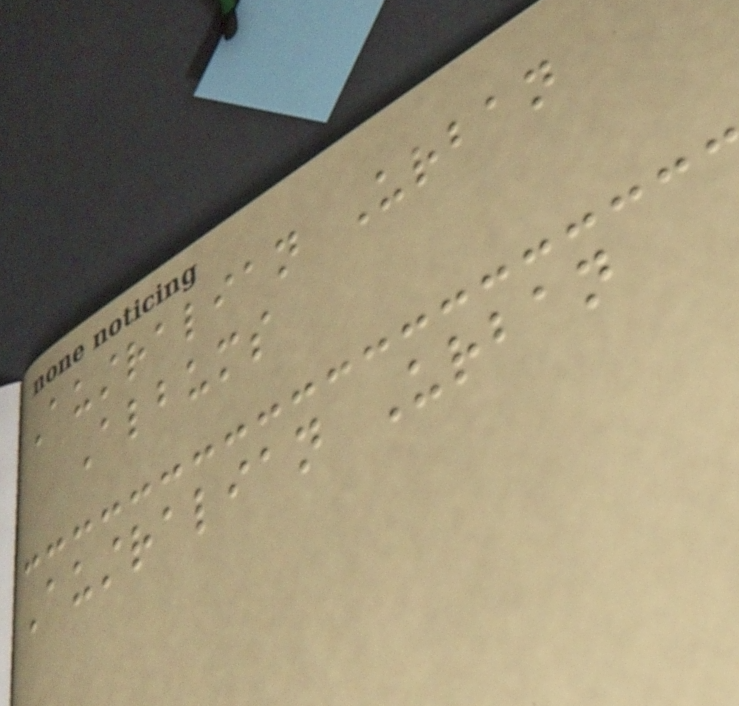Australian Urban
Albums
Australian Urban
